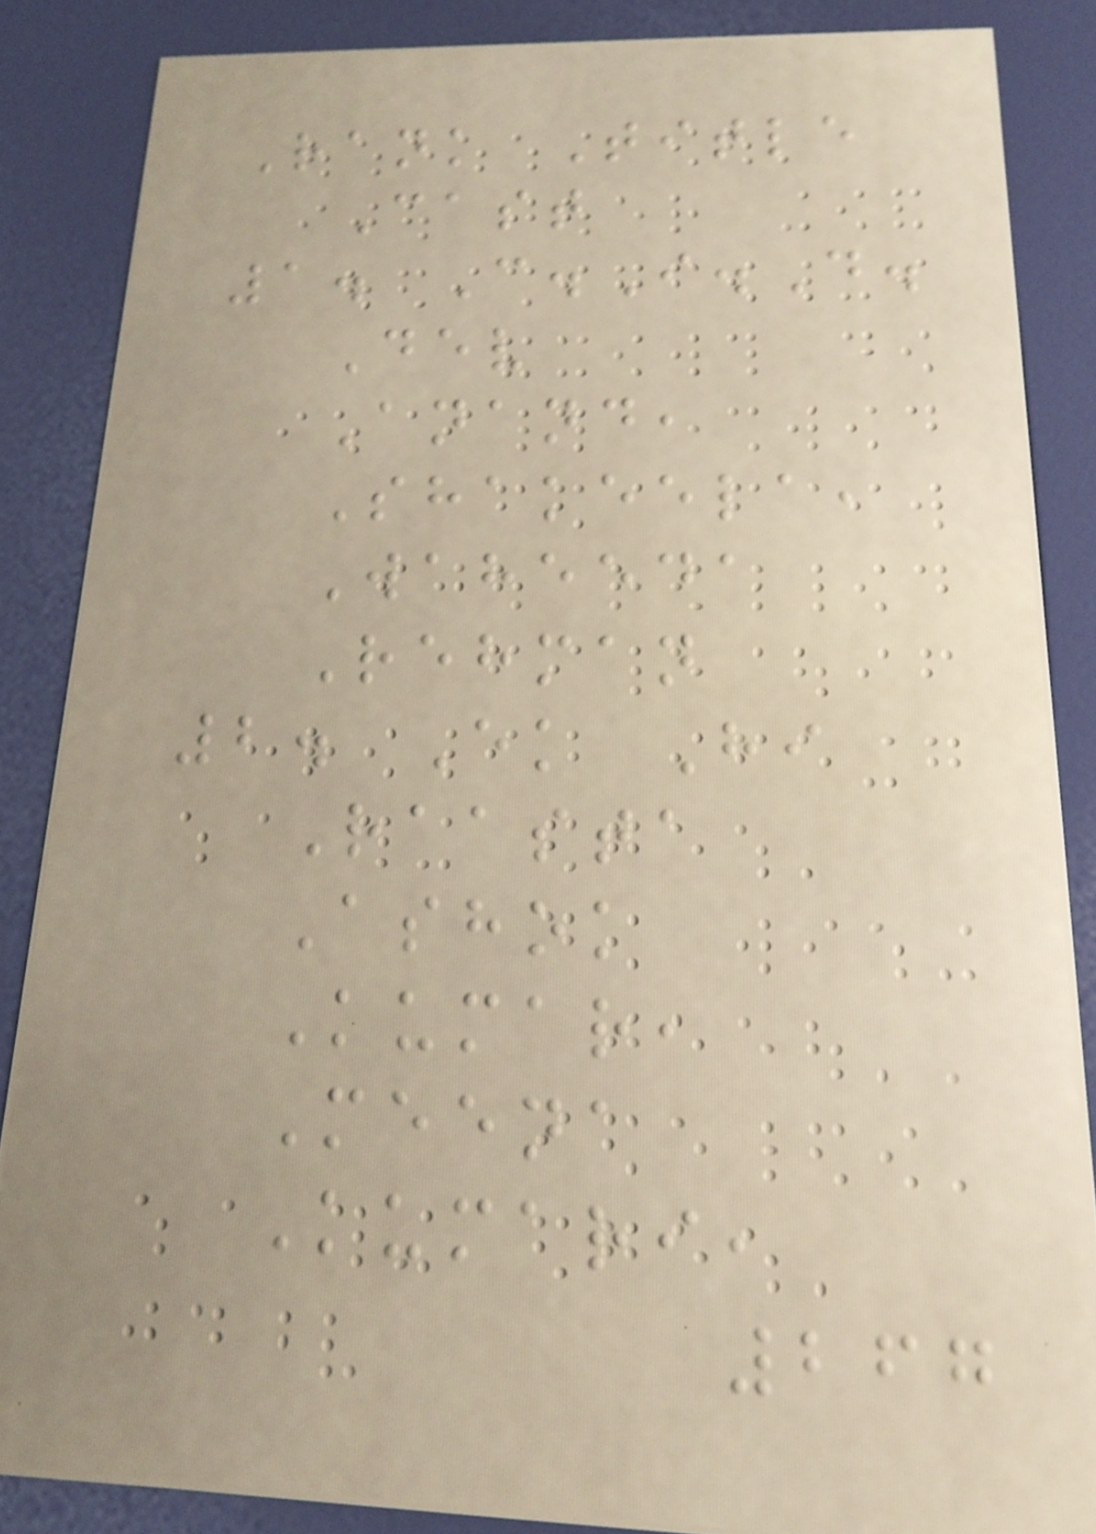Rank Title
Cast
1. C.I.D.
Dev
Anand,
Shakeela,
Waheeda
Rehman
2. Ek Hi
Raasta
Ashok
Kumar,
Meena
Kumari,
267
